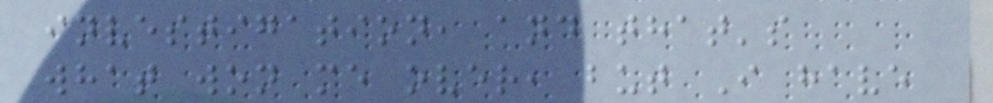investigation, and that's
what won me over, but I have
